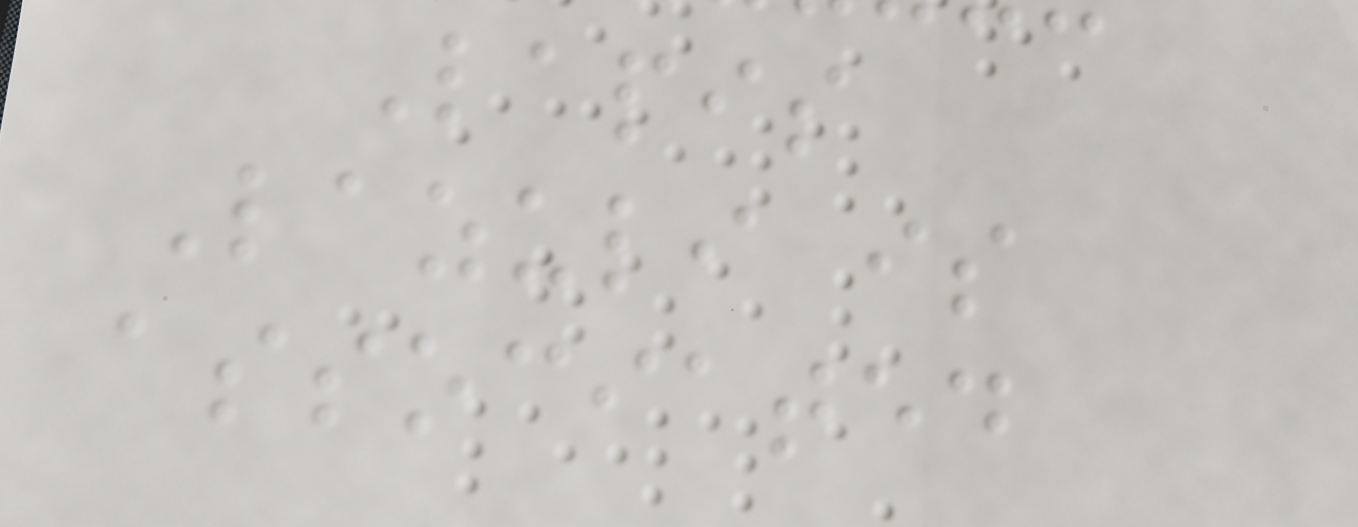Lapis
Lazuli is
associated
